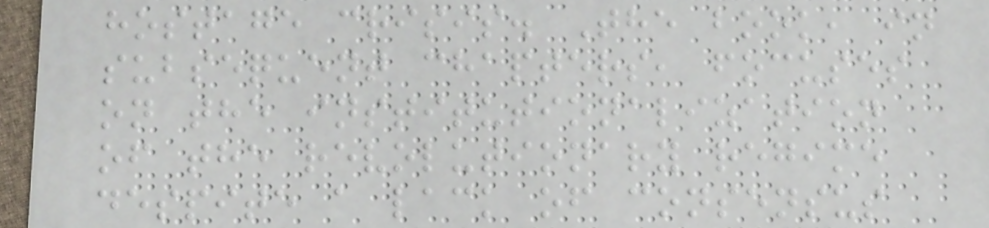hostage crisis. The book, in
subsequent chapters, focuses
on the institutionalization
of the revolutionary regime
despite a lack of consensus
